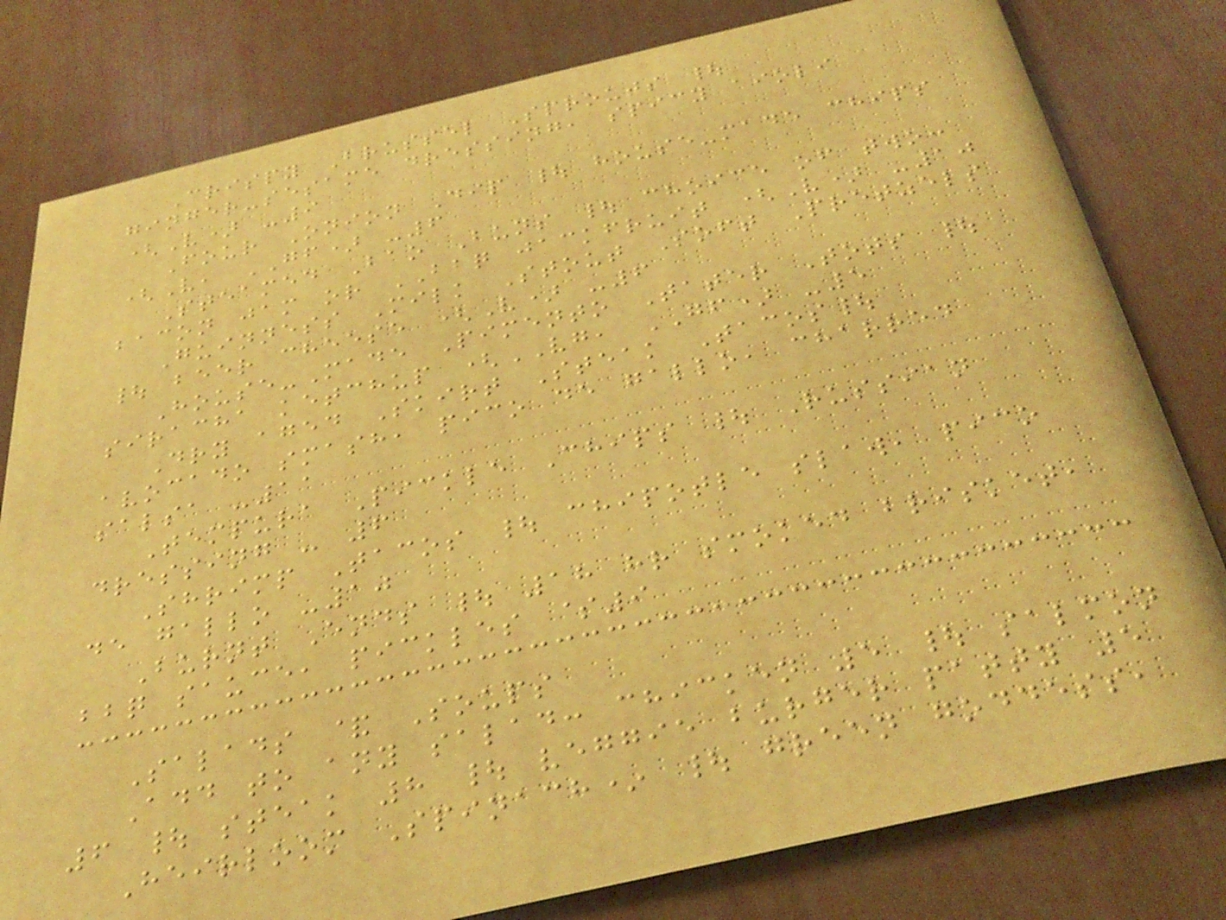Crispy Brussel Sprouts |
ginger-sesame dressing, spicy aioli
(V) -9
Four Onion Dip | house-made chips
(V, GF) -6
Steamed Bao Buns | choice of two:
bacon jam or BBQ jackfruit (V) -10
Guinness Milk Stout Soft Pretzels
| beer cheese (V) -6
House-Made Pimento Tater Tots |
siracha ketchup (VG, GF) -5
Dry aged Skirt Steak Tacos|
avocado smash, pico de gallo, charred
salsa -11
Tempura Pickle Chips | Russian
dressing - 6
Shrimp Tacos | chipotle slaw, pico
de gallo -10
Burnt Ends | 18 hr smoked brisket,
bbq sauce, pickles $9
Salads & Soups
Add to any salad: chicken 5 | salmon
6 | steak 8 | veggie burger patty 5
Heirloom Spinach* | green goddess,
